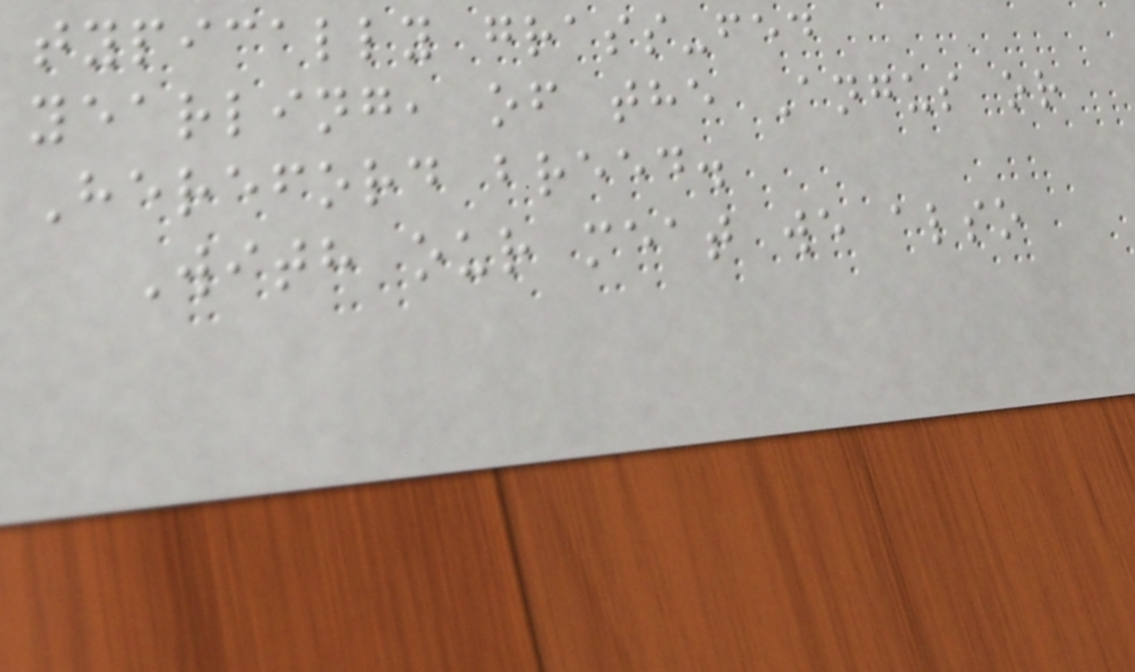typically grass-fed
yearling, of the Angus or
Hereford breed.
With our meat we also
